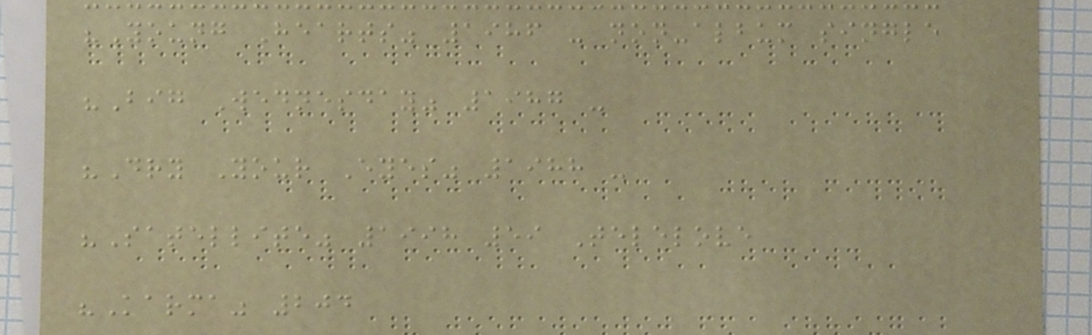"Young Hearts" 1986 - non-album single
"Big Wednesday" 1987 -
"Dry Your Eyes" 1988 -
"Satellite" 1998 59 Telelove
"Karma" 204
